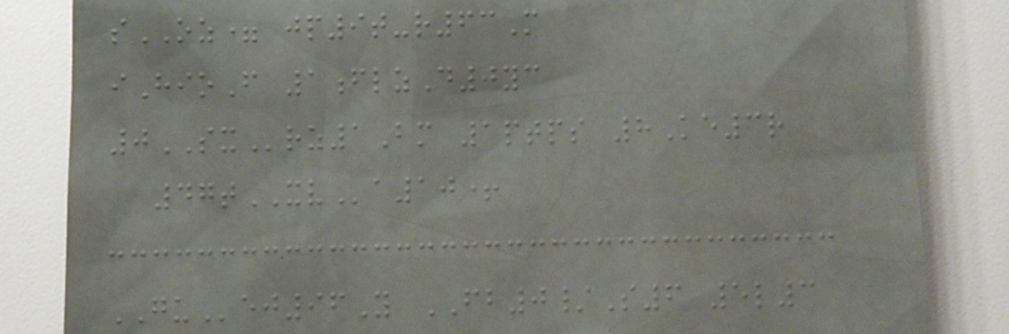sOZ= jp9t-r63M
iHioF 1flzD0yc
0SXrz1Bm 1ptps 8Ke3r
47tXVa10+
GUej96Y FB0/S6 5l3
